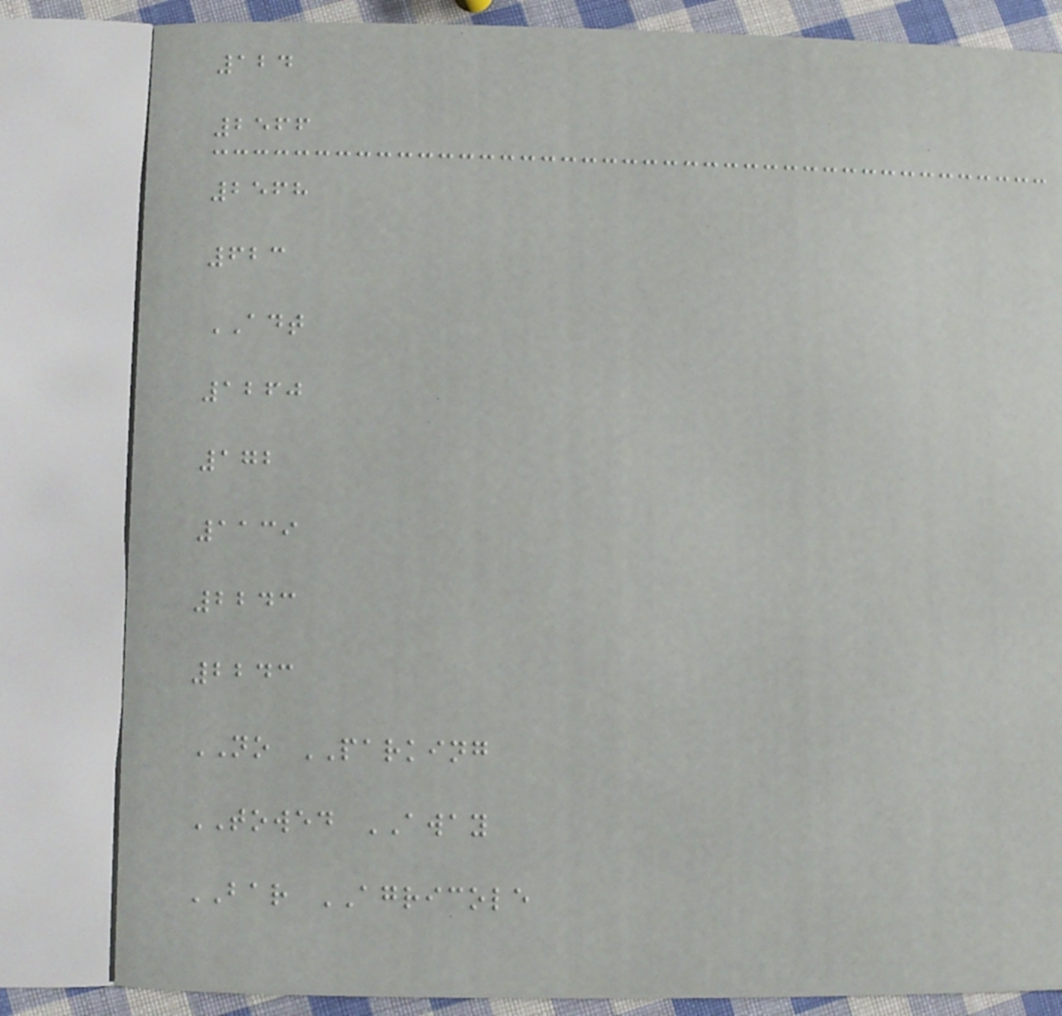124
2566
2568
623
ADT
1260
172
1139
2243
2243
NO PARKING
TOWED AWAY
BAR AGRICOLE
